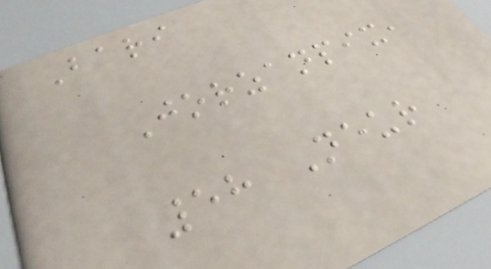Bari
Jorzanpix,
58 Neur
